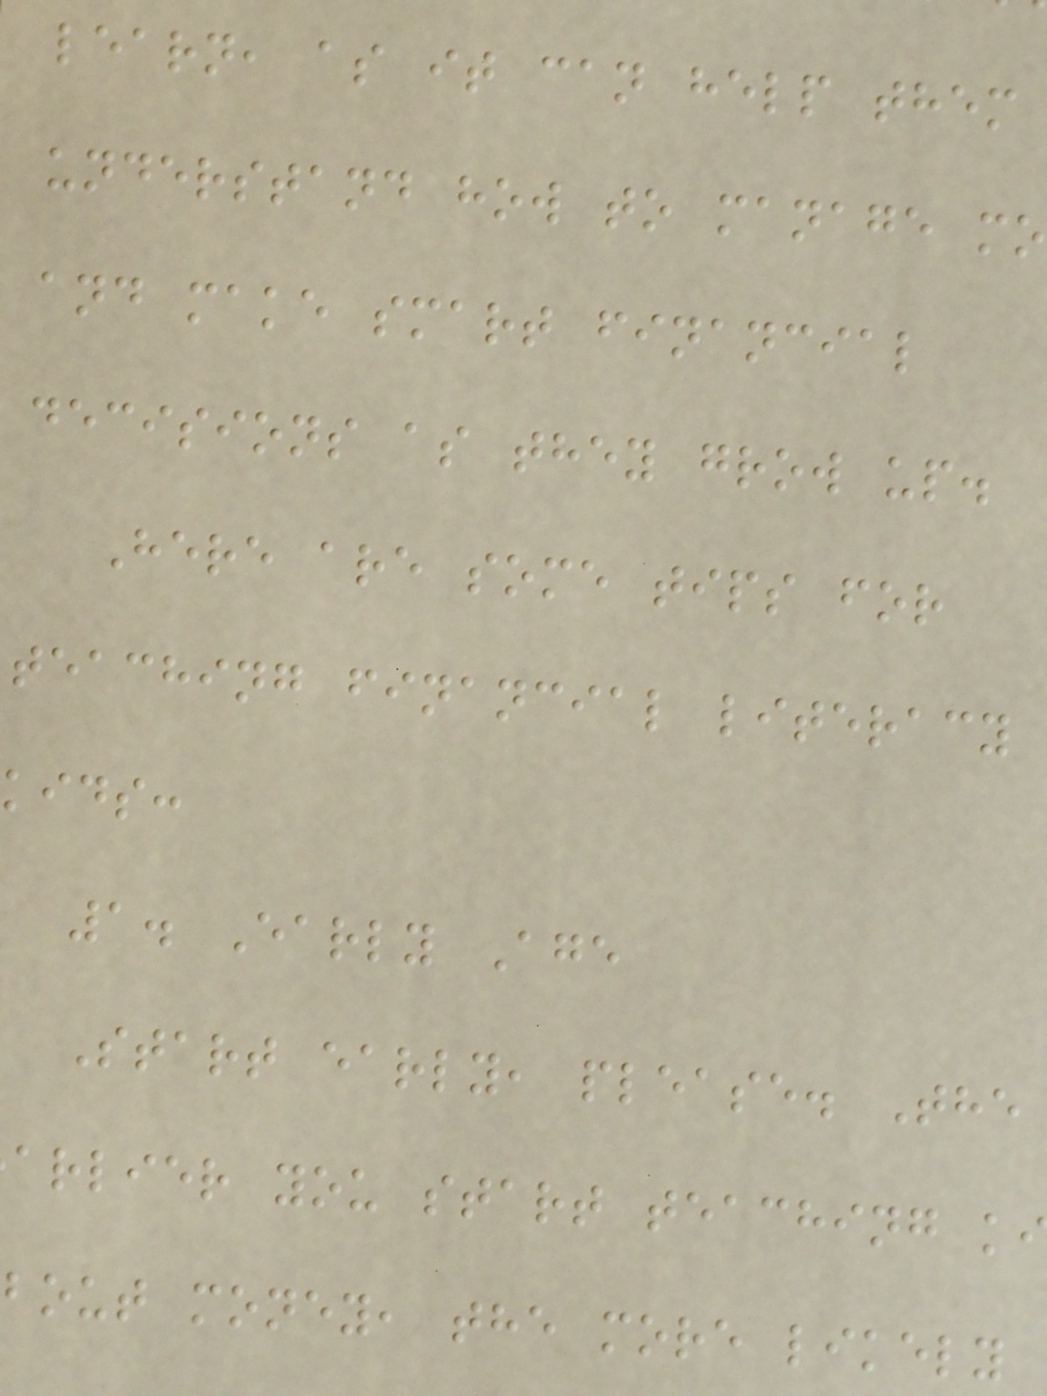learn, as it can help them
understand how to manage mo
and make smart financial
decisions as they grow up.
Here are some tips for
teaching financial literacy
kids:
1. Early Age
Start early, please. The
arlier you start teaching k
bout money, the more likely
